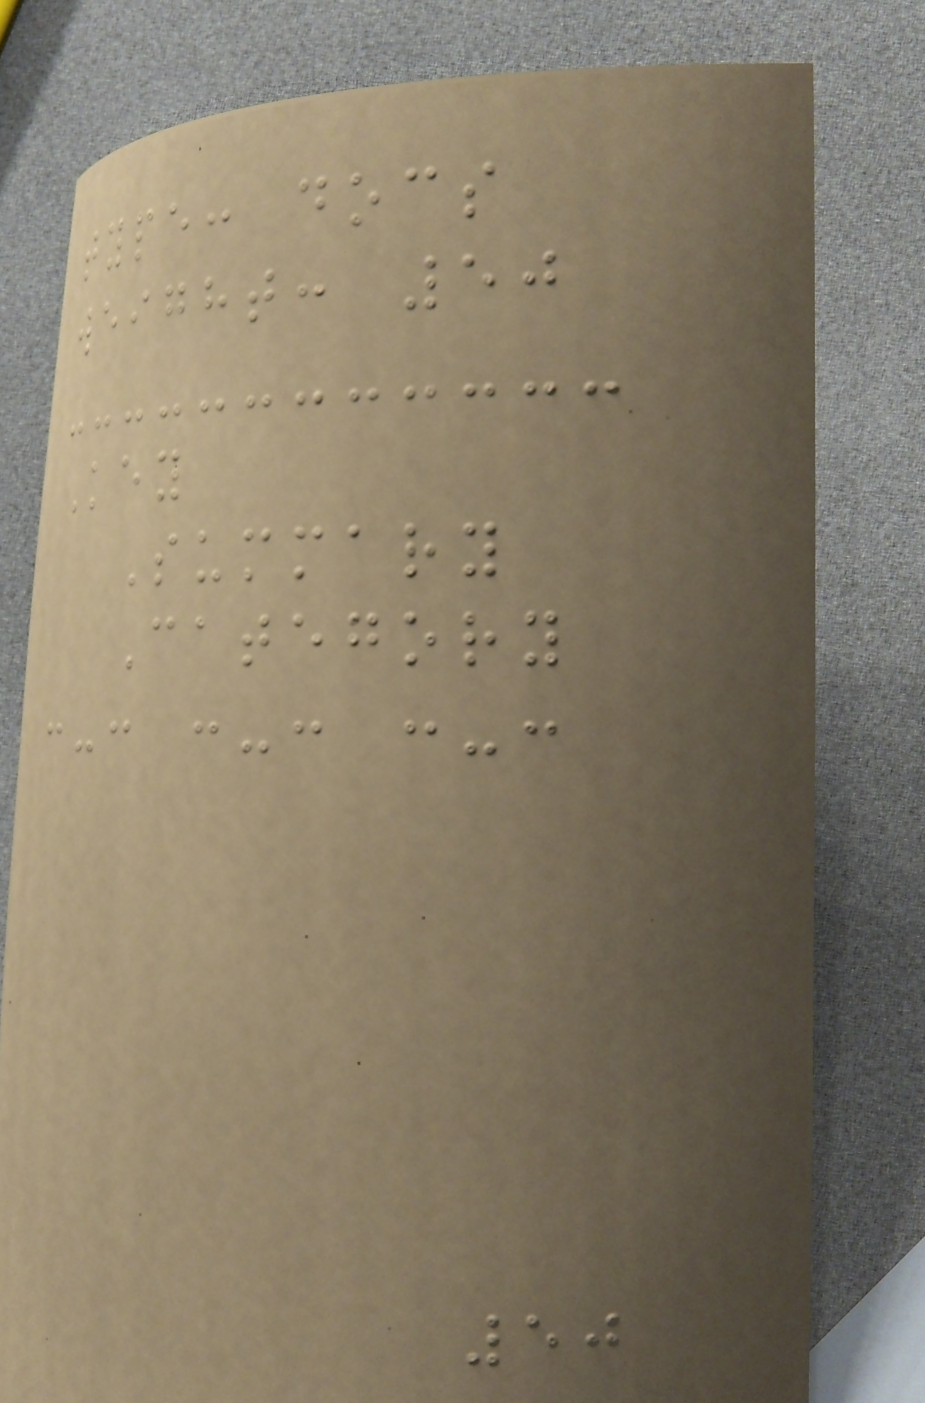type: docs
weight: 50
Key
Summary
Category
:-: :-: :-:
50
